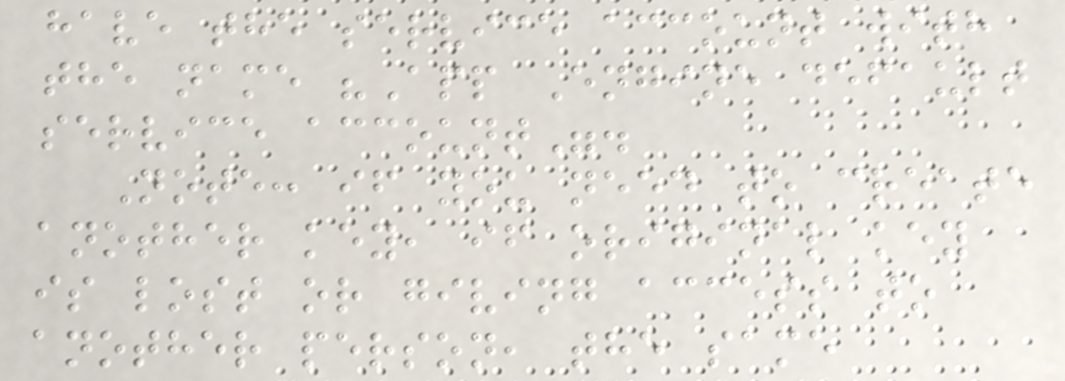have the service account with
the name "App Engine default
service account".
Note: if you need to create
another key, if original key
is lost or giving access to
another person, the same
